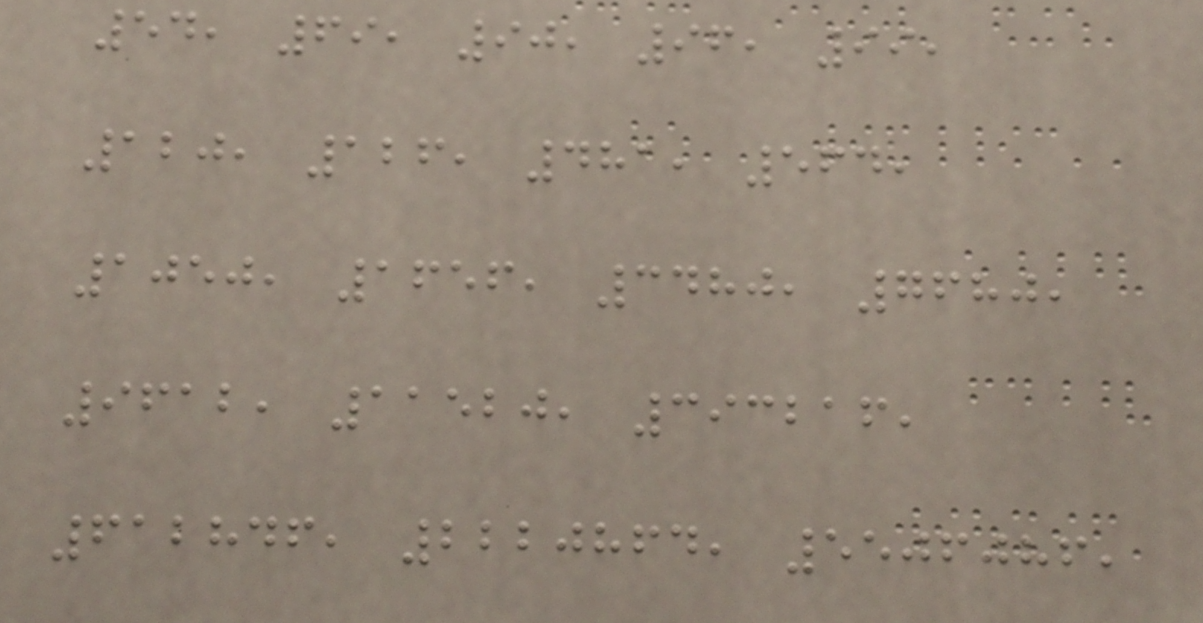54, 69, 90, 96, 99,
120, 126, 481, 564,
1050, 1656, 3480, 7680,
9612, 11520, 393216,
612846, 2220864, 5506086,
